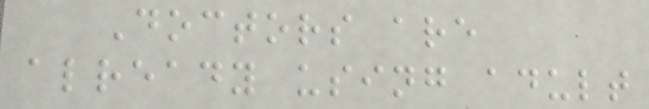Doctors are
already using adult
